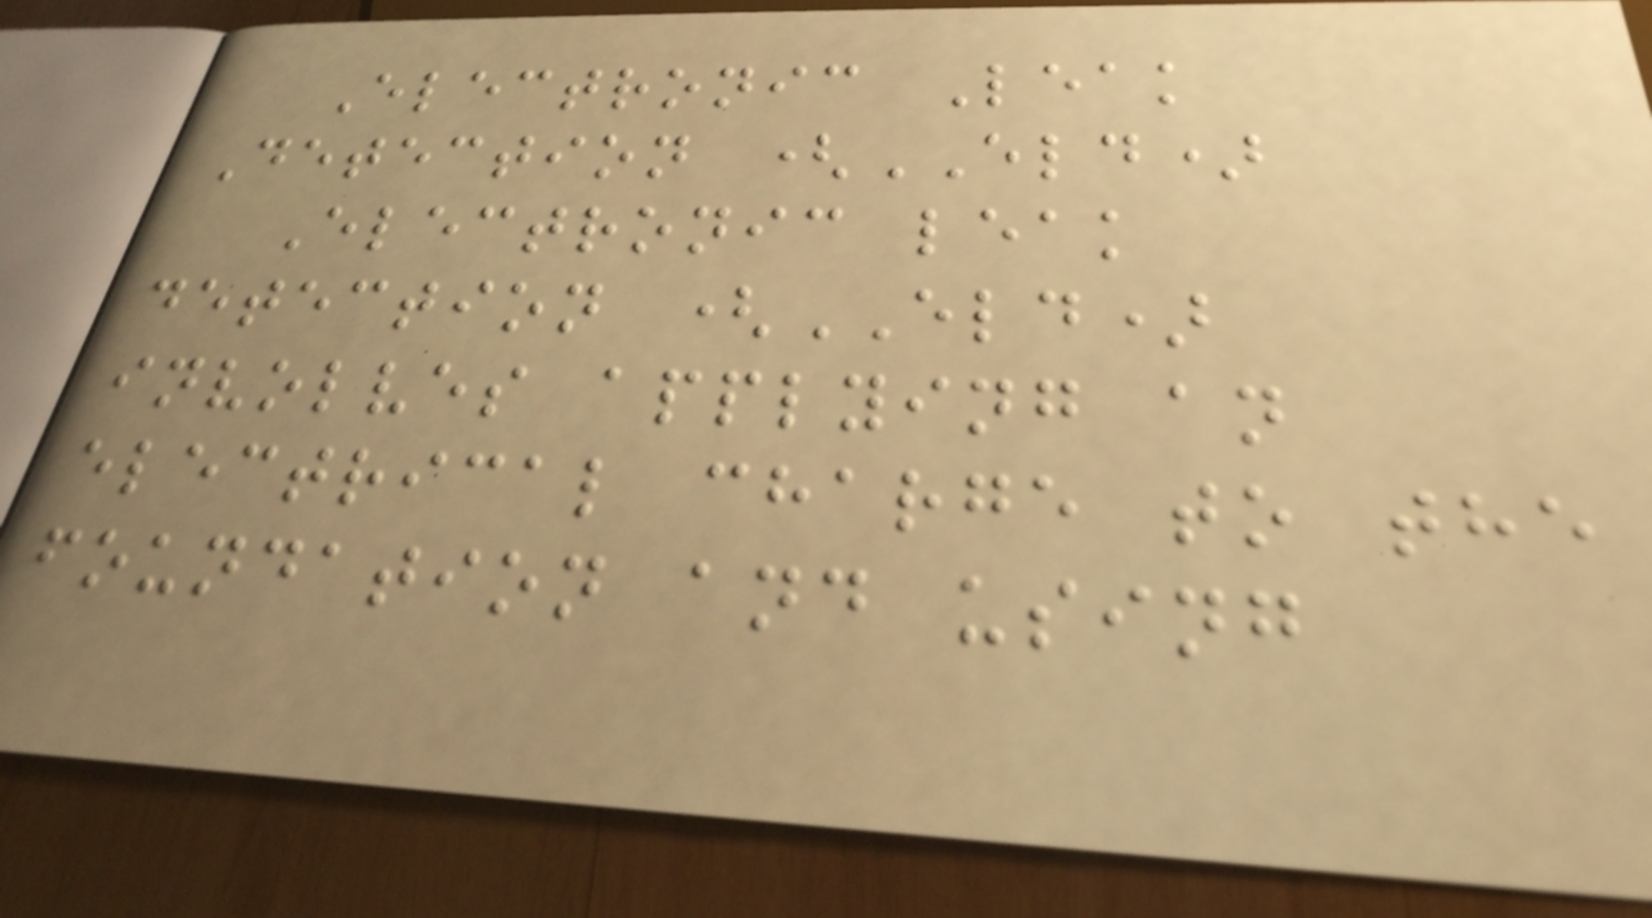Electronic Leak
Detection (ELD)
Electronic leak
detection (ELD)
involves applying an
electrical charge to the
foundation and using
